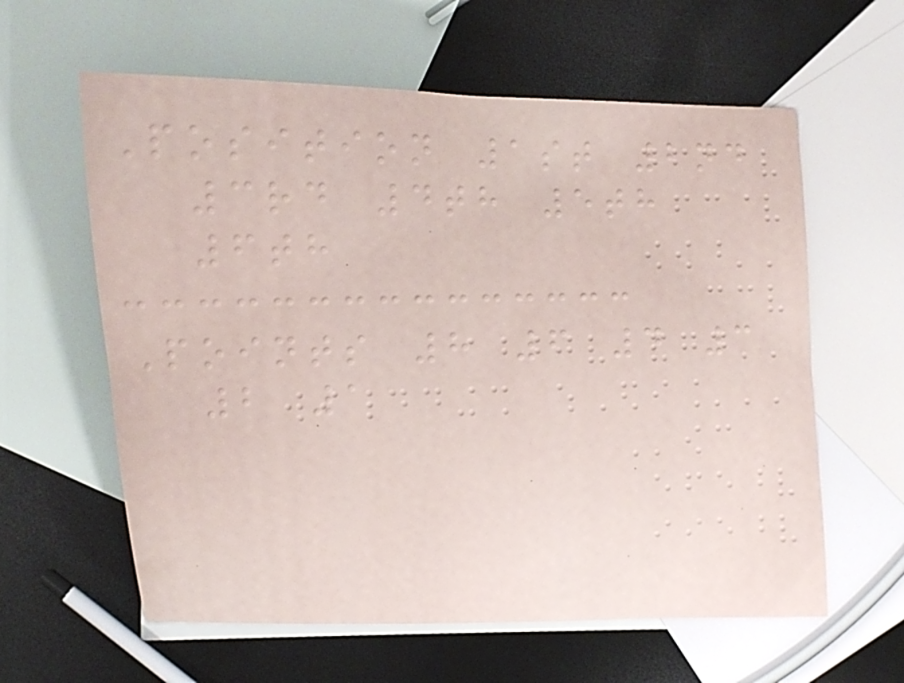Position 1st 2nd
3rd 4th 5th
6th
Points 8 6 4 3
2 1
